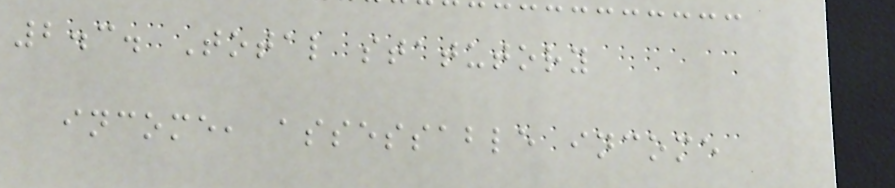2.3. Total statutory
income, assessable income
